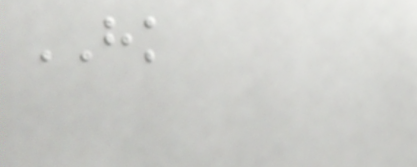HK
